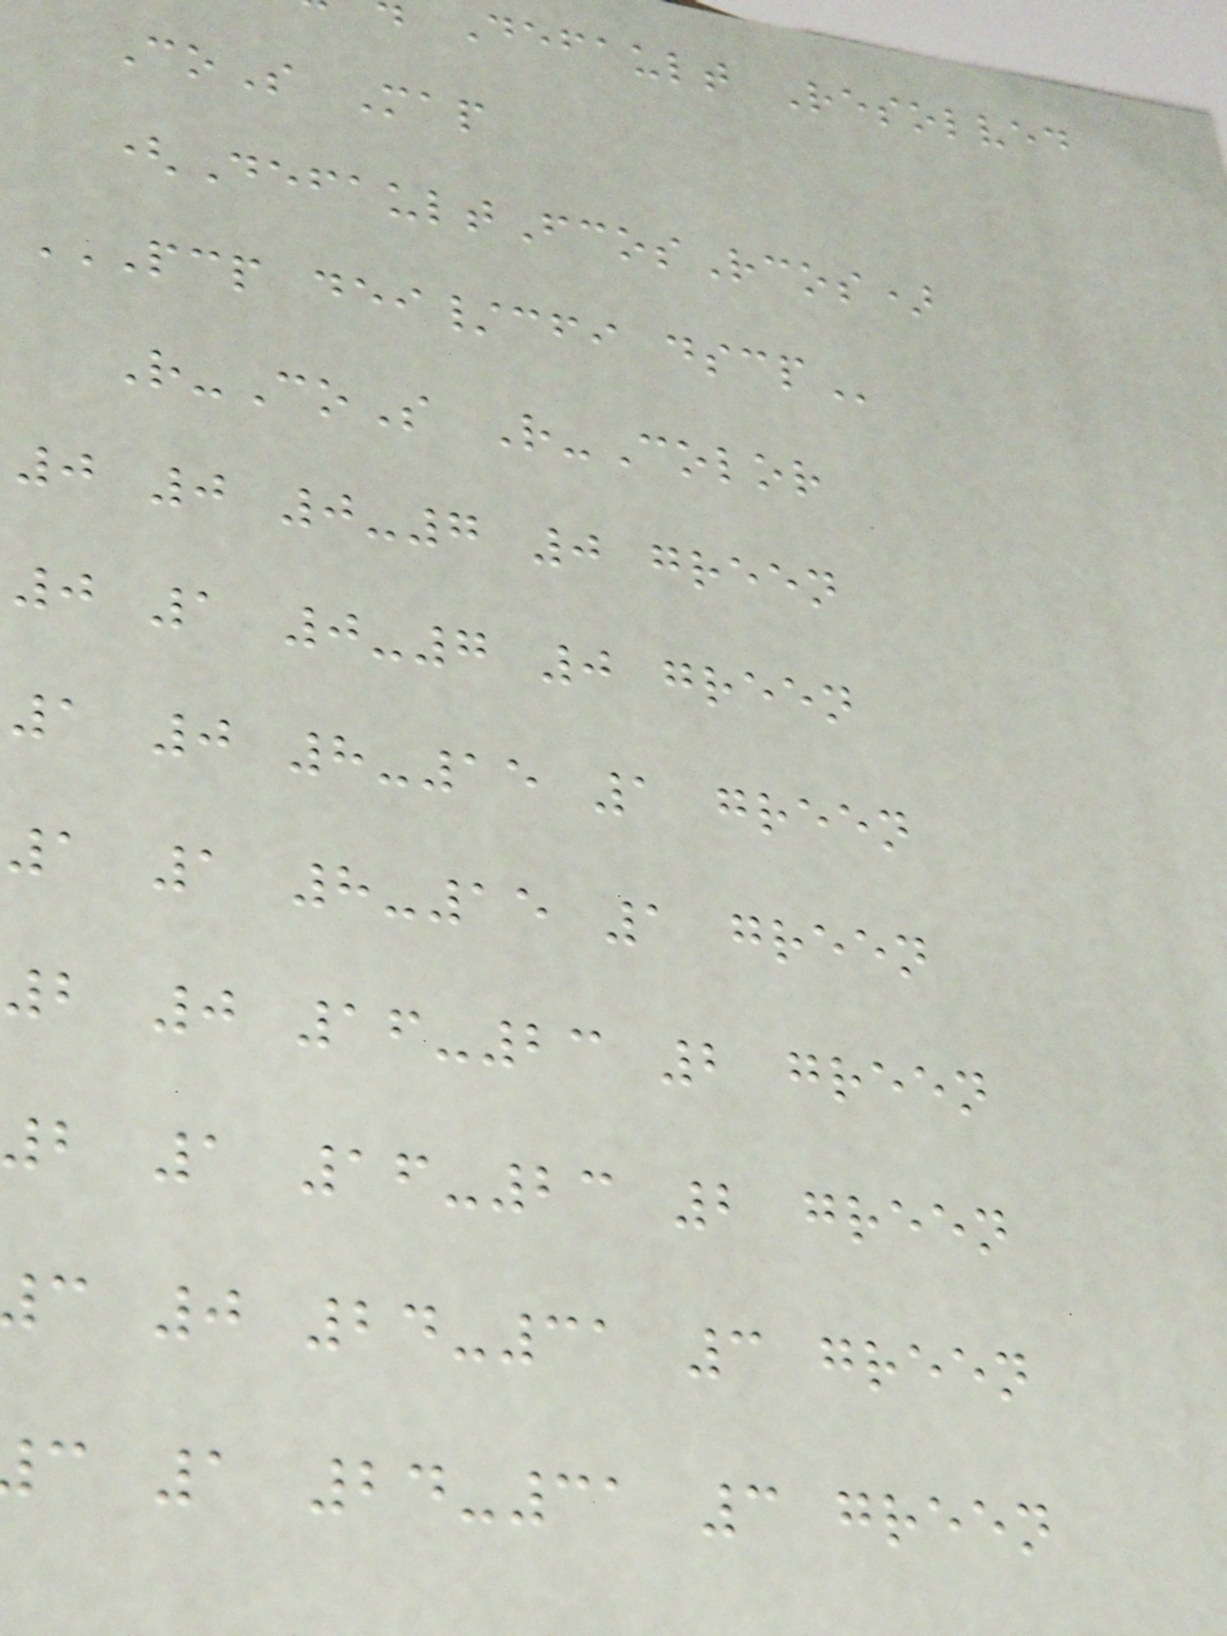Default Resolved
CoS Map
(DefaultFcosRcos)
PCP DEI/CFI DSCP
R-CoS R-Color
0 0 0-7 0 green
0 1 0-7 0 green
1 0 8-15 1 green
1 1 8-15 1 green
2 0 16-23 2 green
b 1 16-23 2 green
c 0 24-31 3 green
c 1 24-31 3 green
